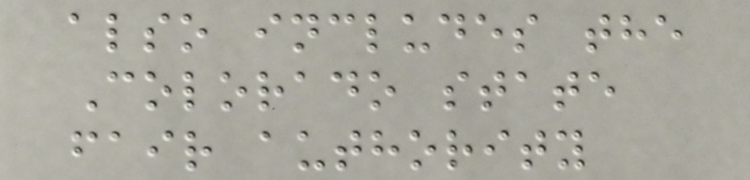also includes the
Colorado state
fair authority
